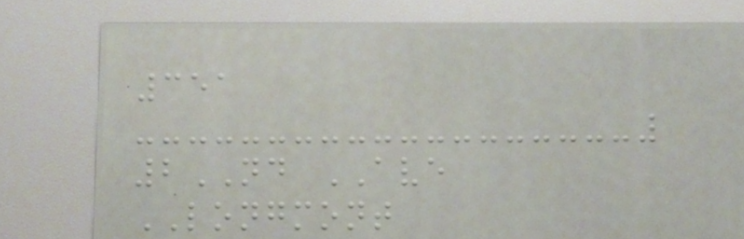351
2ND AVE
LONGMONT
